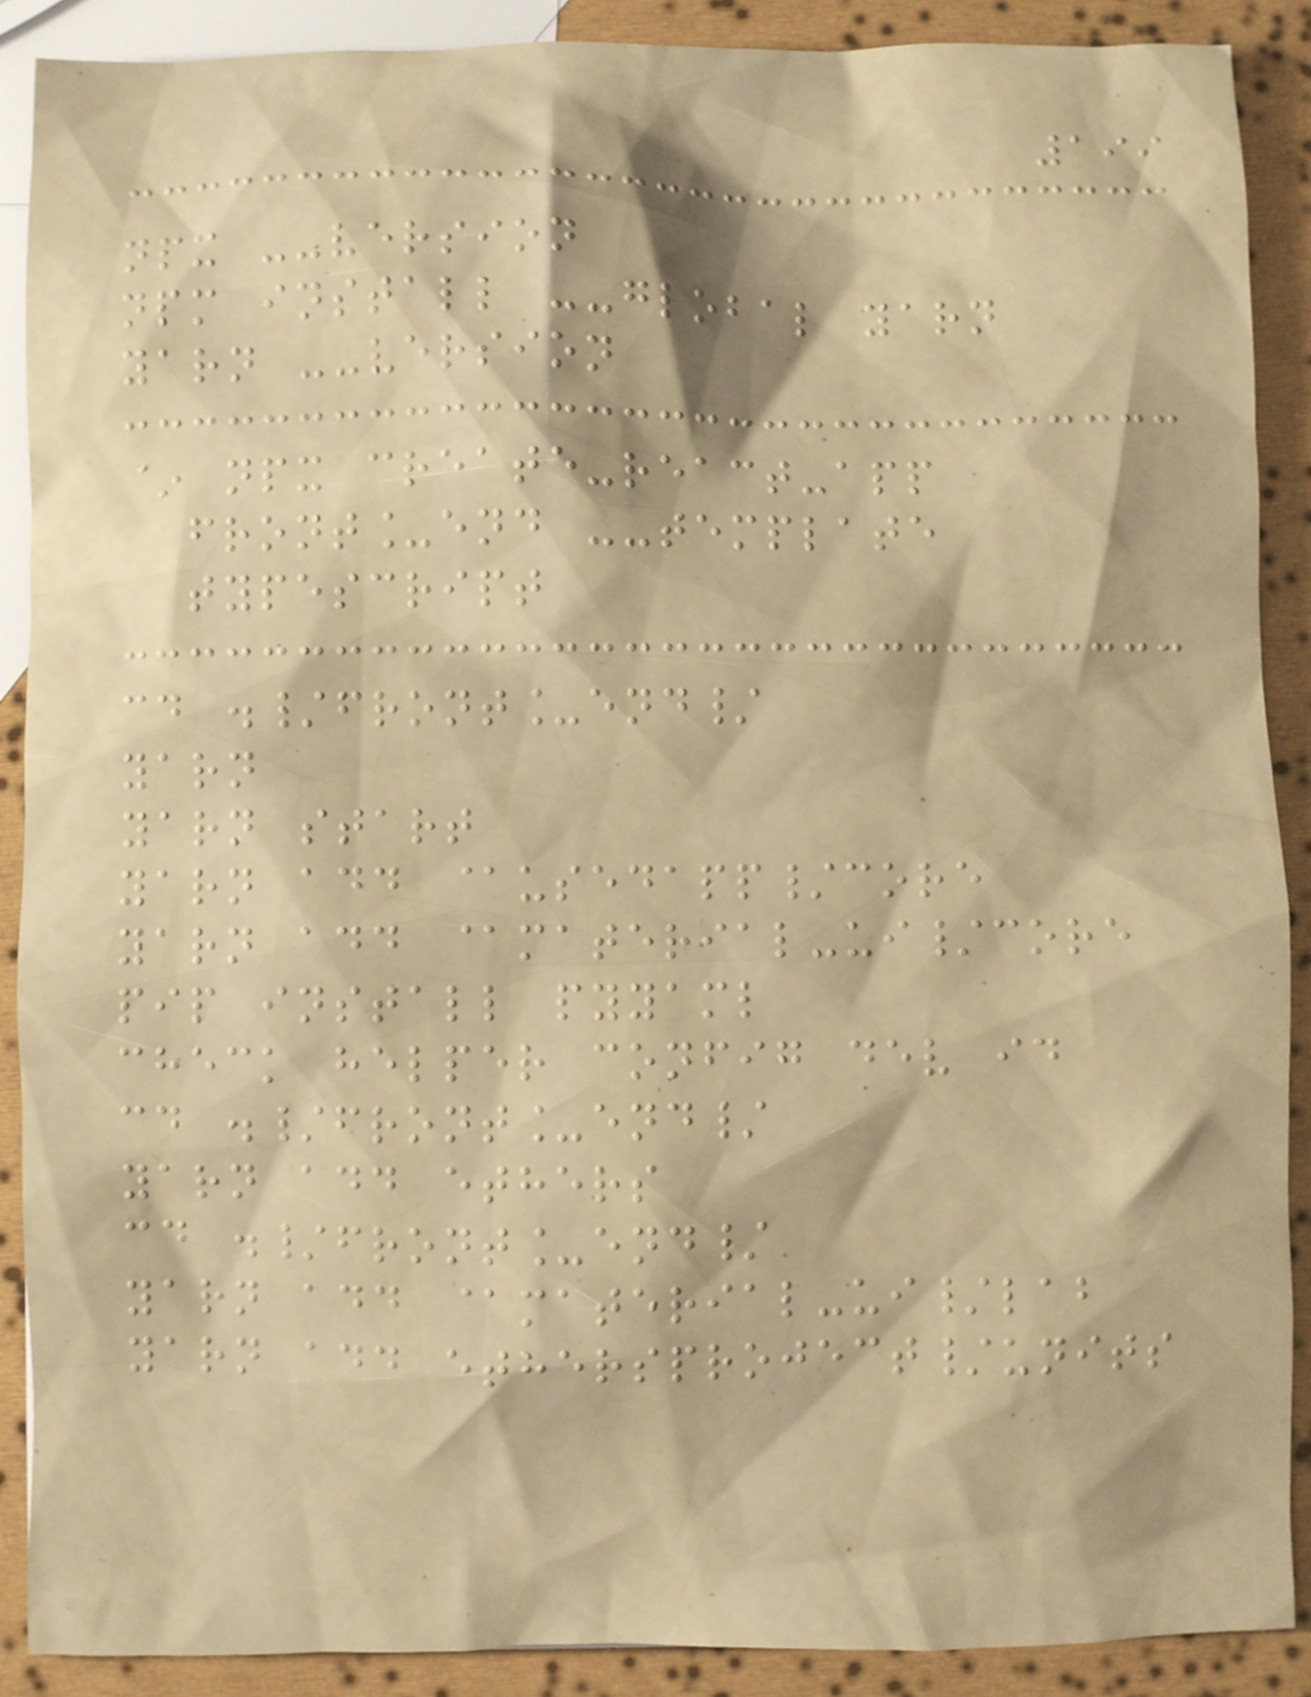199
npx --version
npm install --global yarn
yarn --version
~ npx create-react-app
front_end --template
typescript
cd ./front_end/
yarn
yarn start
yarn add @usedapp/core
yarn add @material-ui/core
pip install pyyaml
check helper config dev id
cd ./front_end/
yarn add ethers
cd ./front_end/
yarn add @material-ui/lab
yarn add ethersproject/units
